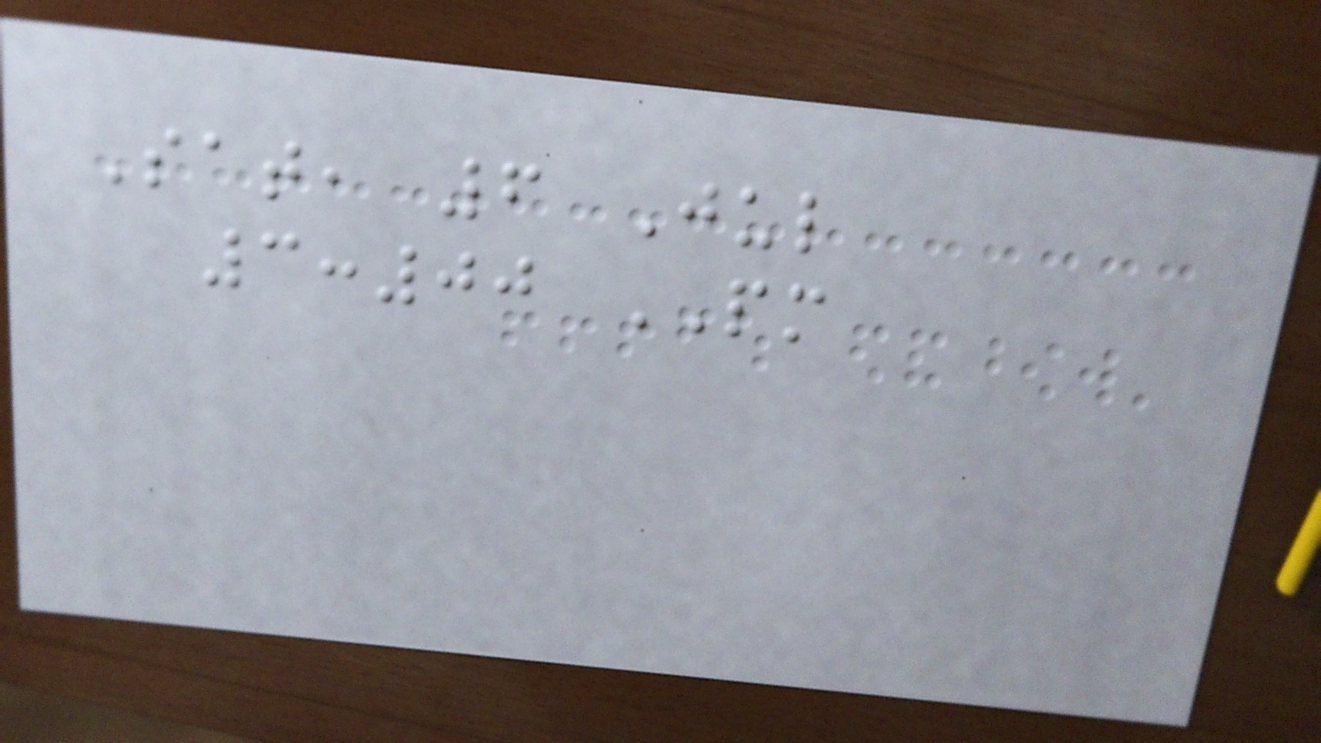Sat, 6 Jul
3:00 PM
